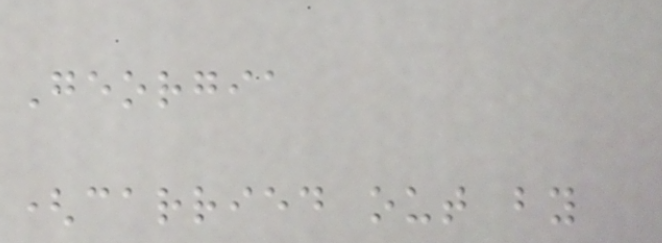Georgia
(carried out by
